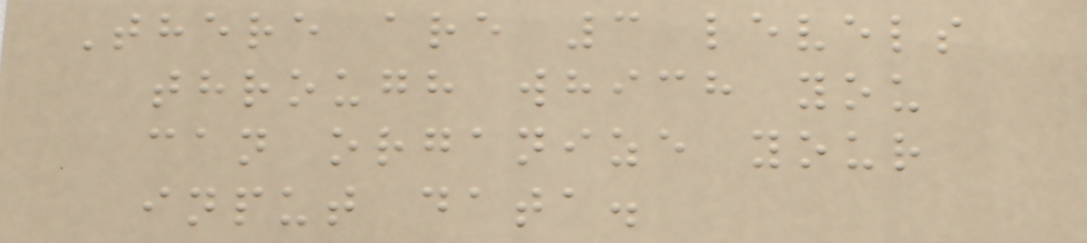There are 3 levels
through which you
can organize your
input data.
